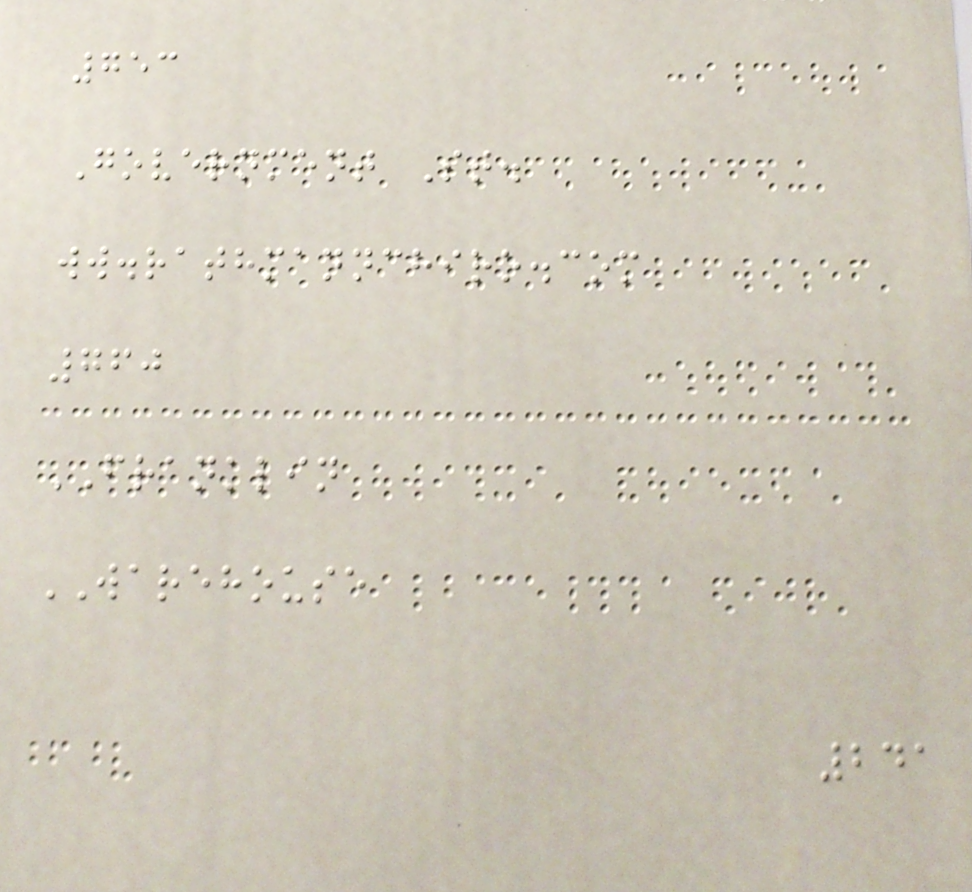753
Government St.
ww.rathmannchiro.com
760
FRANKLIN
WAREHOUSE
241
